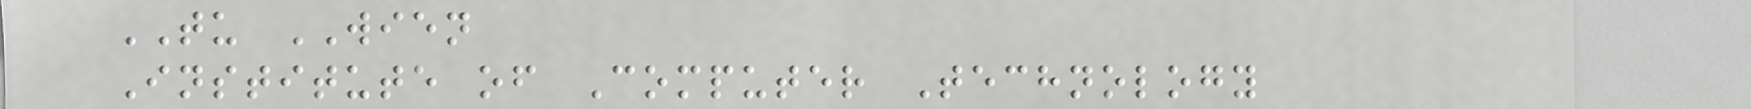TU WIEN
Institute of Computer Technology
